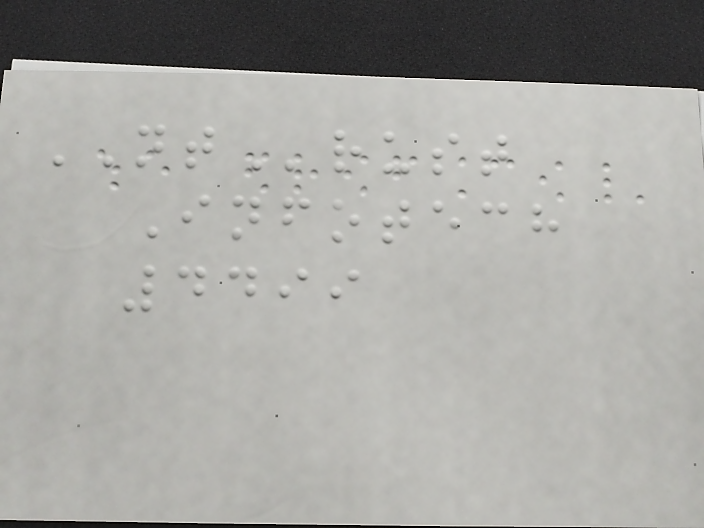NTrust
Infotech
4499
